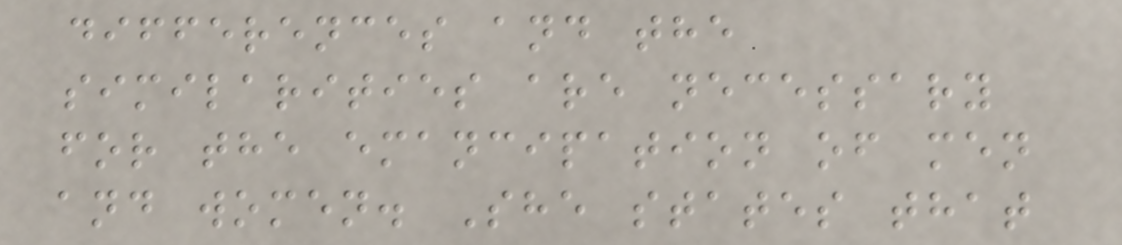differences and the
similarities are necessary
for the emancipation of men
and women. She states that
